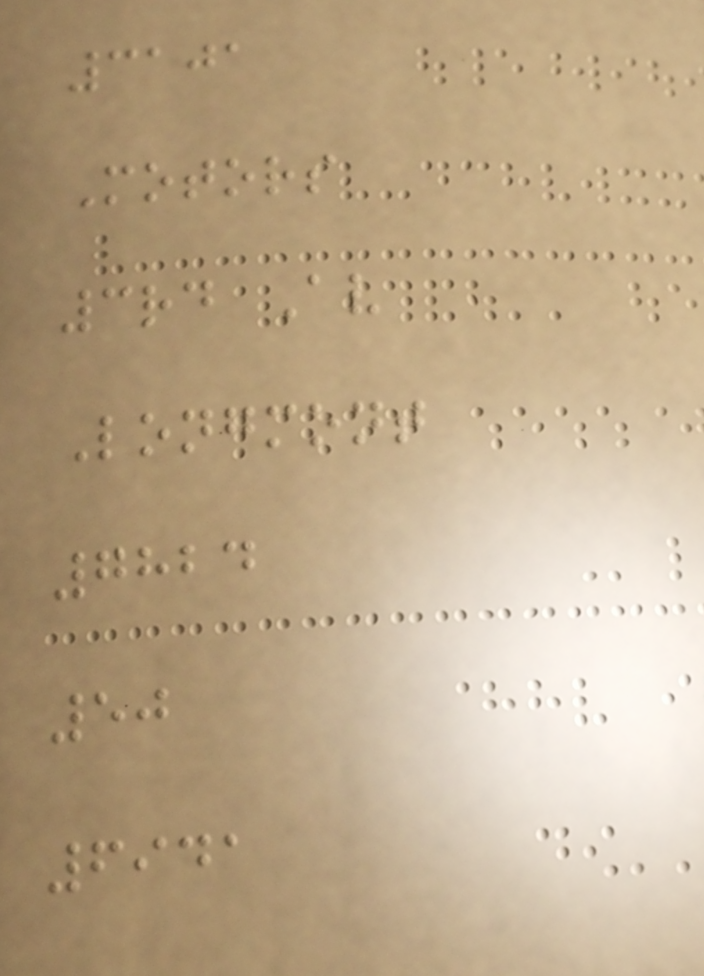3101
Motors
3rd Av
Longmont
7824
50
6941
